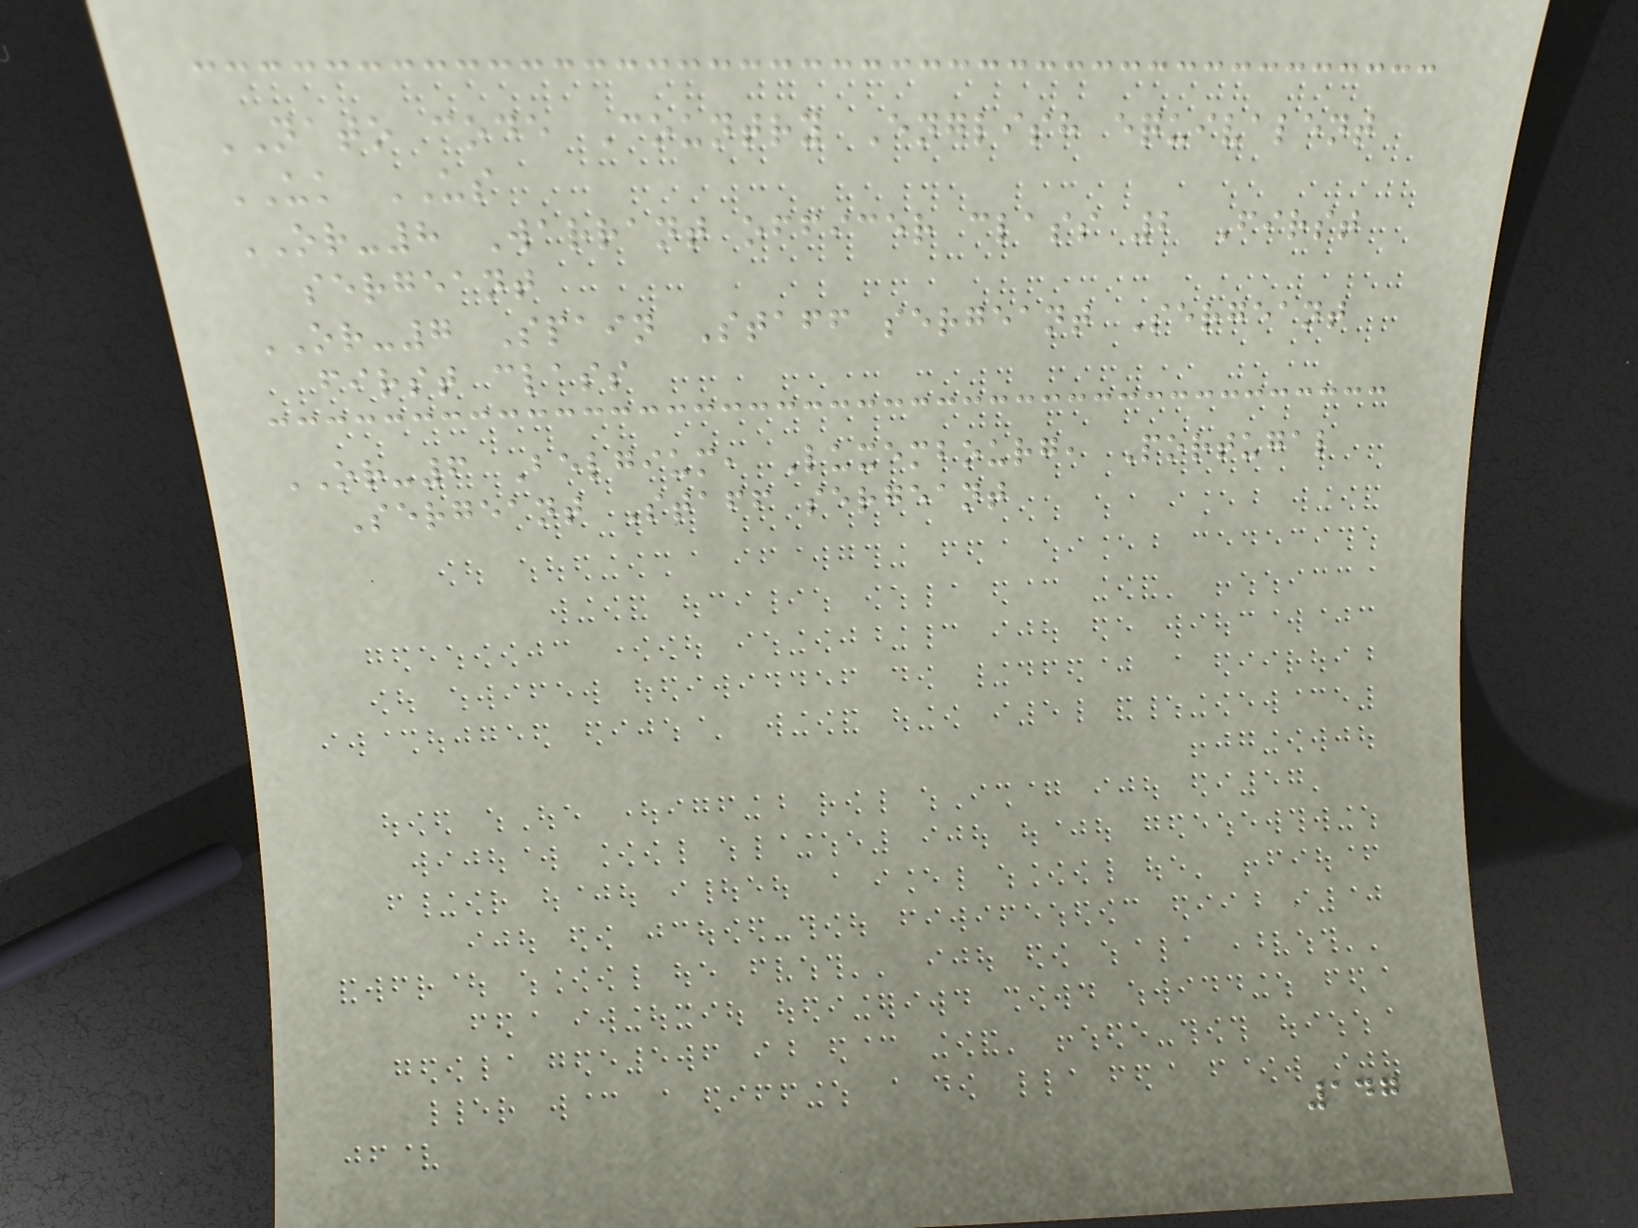NATO code Country English equivalent
UK US
OR-8 Warrant officer class 2 First
sergeant
OR-7 Spain Staff sergeant Sergeant
first class
OR-6 Belgium, Luxembourg, Portugal
Sergeant Staff sergeant
147
